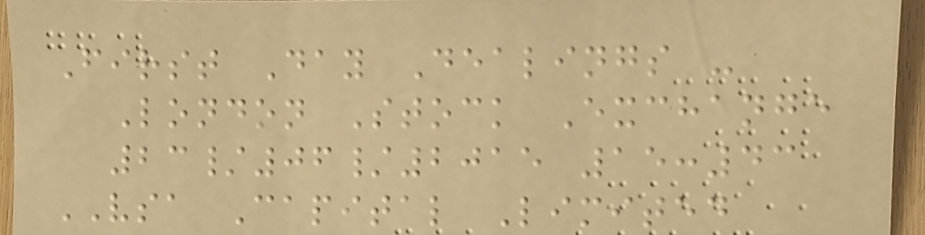First Day Dealings -
London Stock Exchange
23/06/2015 15:43
VSA Capital Limited
